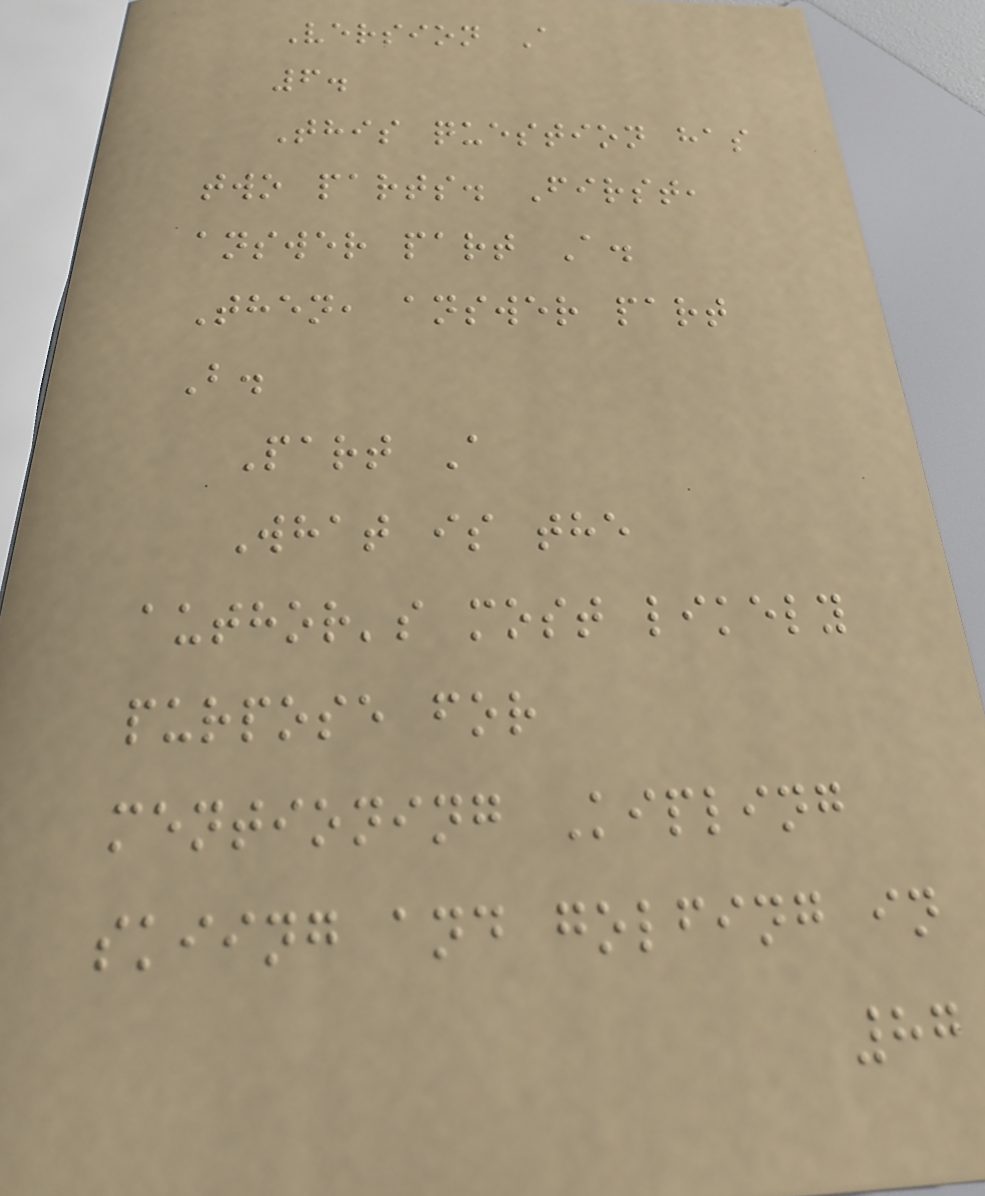Version A
6.
This question has
two parts. First,
answer part A.
Then, answer part
B.
Part A
What is the
author's most likely
purpose for
mentioning Kipling
skiing and golfing in
87
